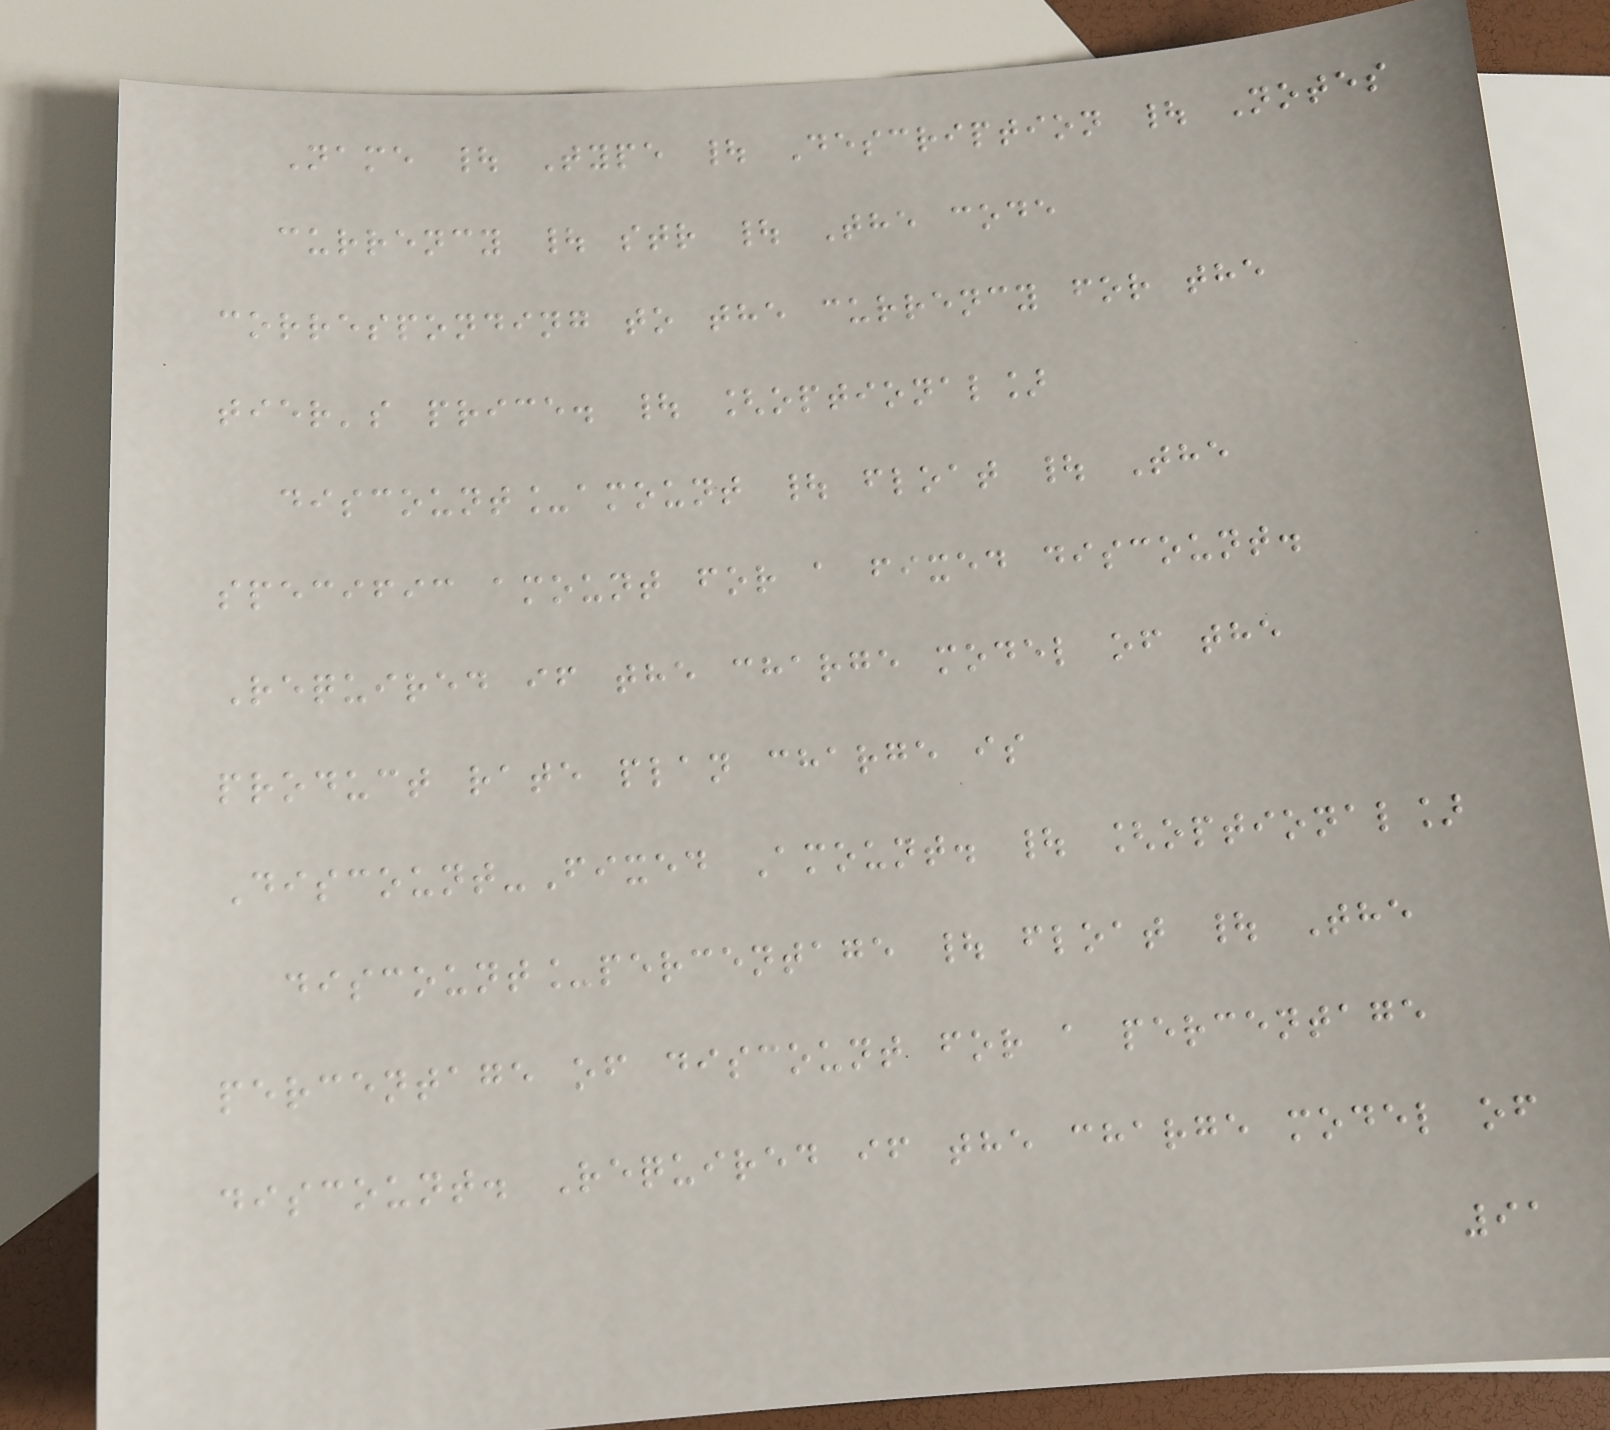Name | Type | Description | Notes
currency | str | The code
corresponding to the currency for the
tier's price. | [optional]
discount_amount | float | The
specific amount for a fixed discount.
Required if the charge model of the
product rate plan charge is
Discount-Fixed Amount. | [optional]
discount_percentage | float | The
percentage of discount for a percentage
discount. Required if the charge model of
91
